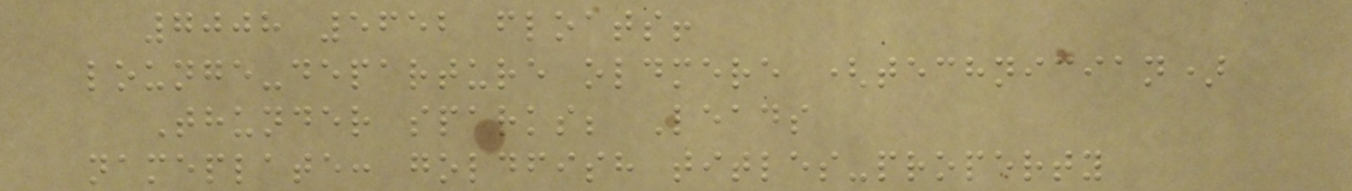7008 5652 floats!
lounge-departure oldmere (technician)
Thunder sparks; Leads
nameplate: goldfish titles-property
